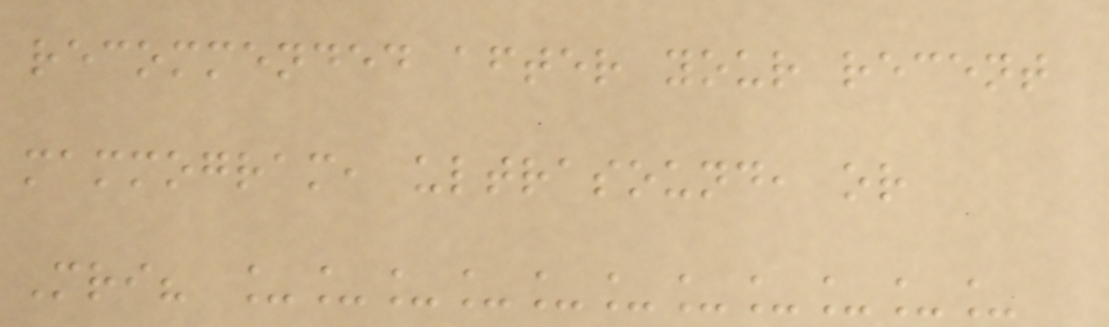recommended after your recent
mammogram, ultrasound, or
Mri? ___________
